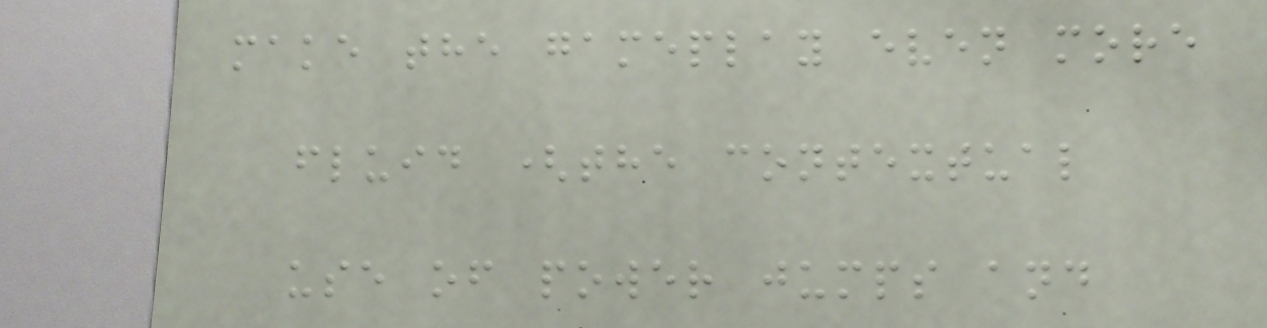make the gameplay even more
fluid (the contextual
use of power jumps and
